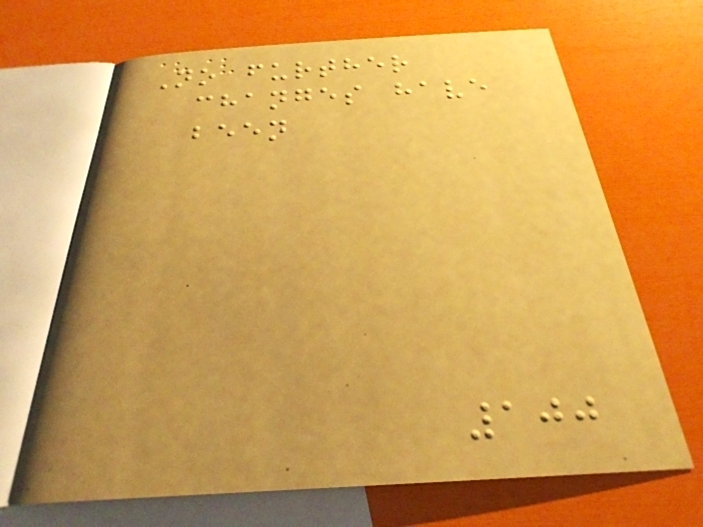No further
changes have
been
100
